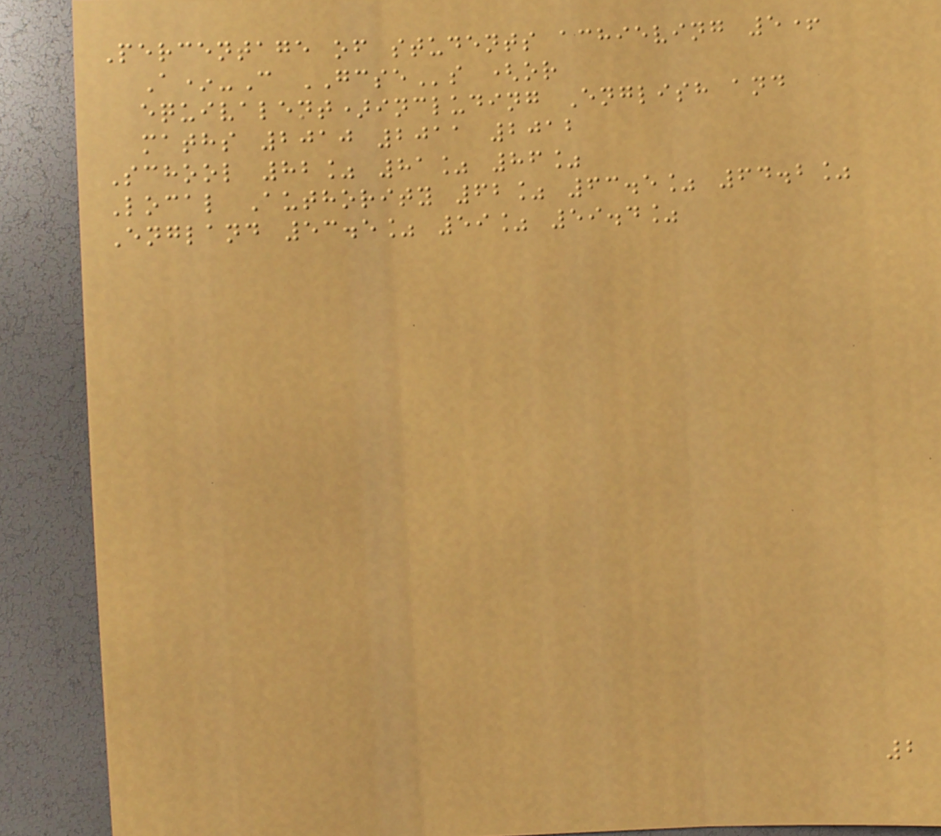Percentage of students achieving 5+
A*-C GCSEs (or
equivalent)including English and
maths 2010 2011 2012
School 82% 81% 86%
Local Authority 62% 63.5% 64.2%
England 53.5% 59% 59.4%
2
